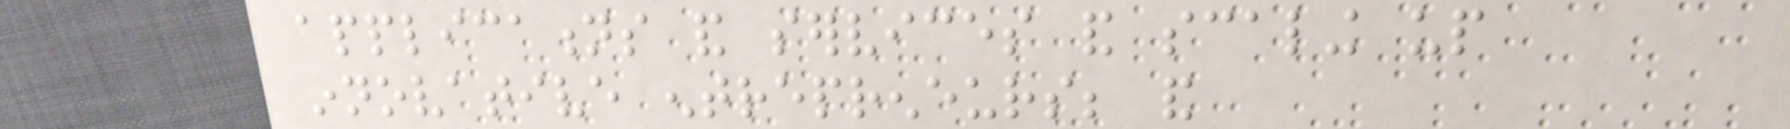applications and services and scaling up
innovative entrepreneurs; and
